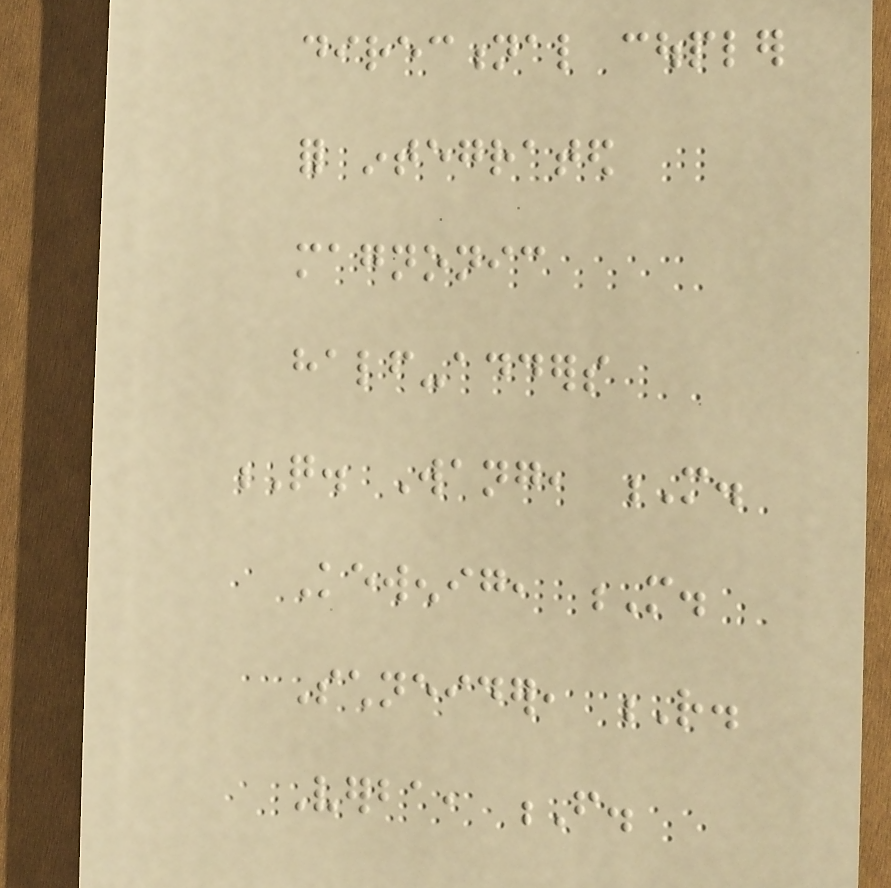directional coupler
for integrated
magnonic
half-adders
Q. Wang, M.
Kewenig, M.
Schneider, R.
Verba, F.
